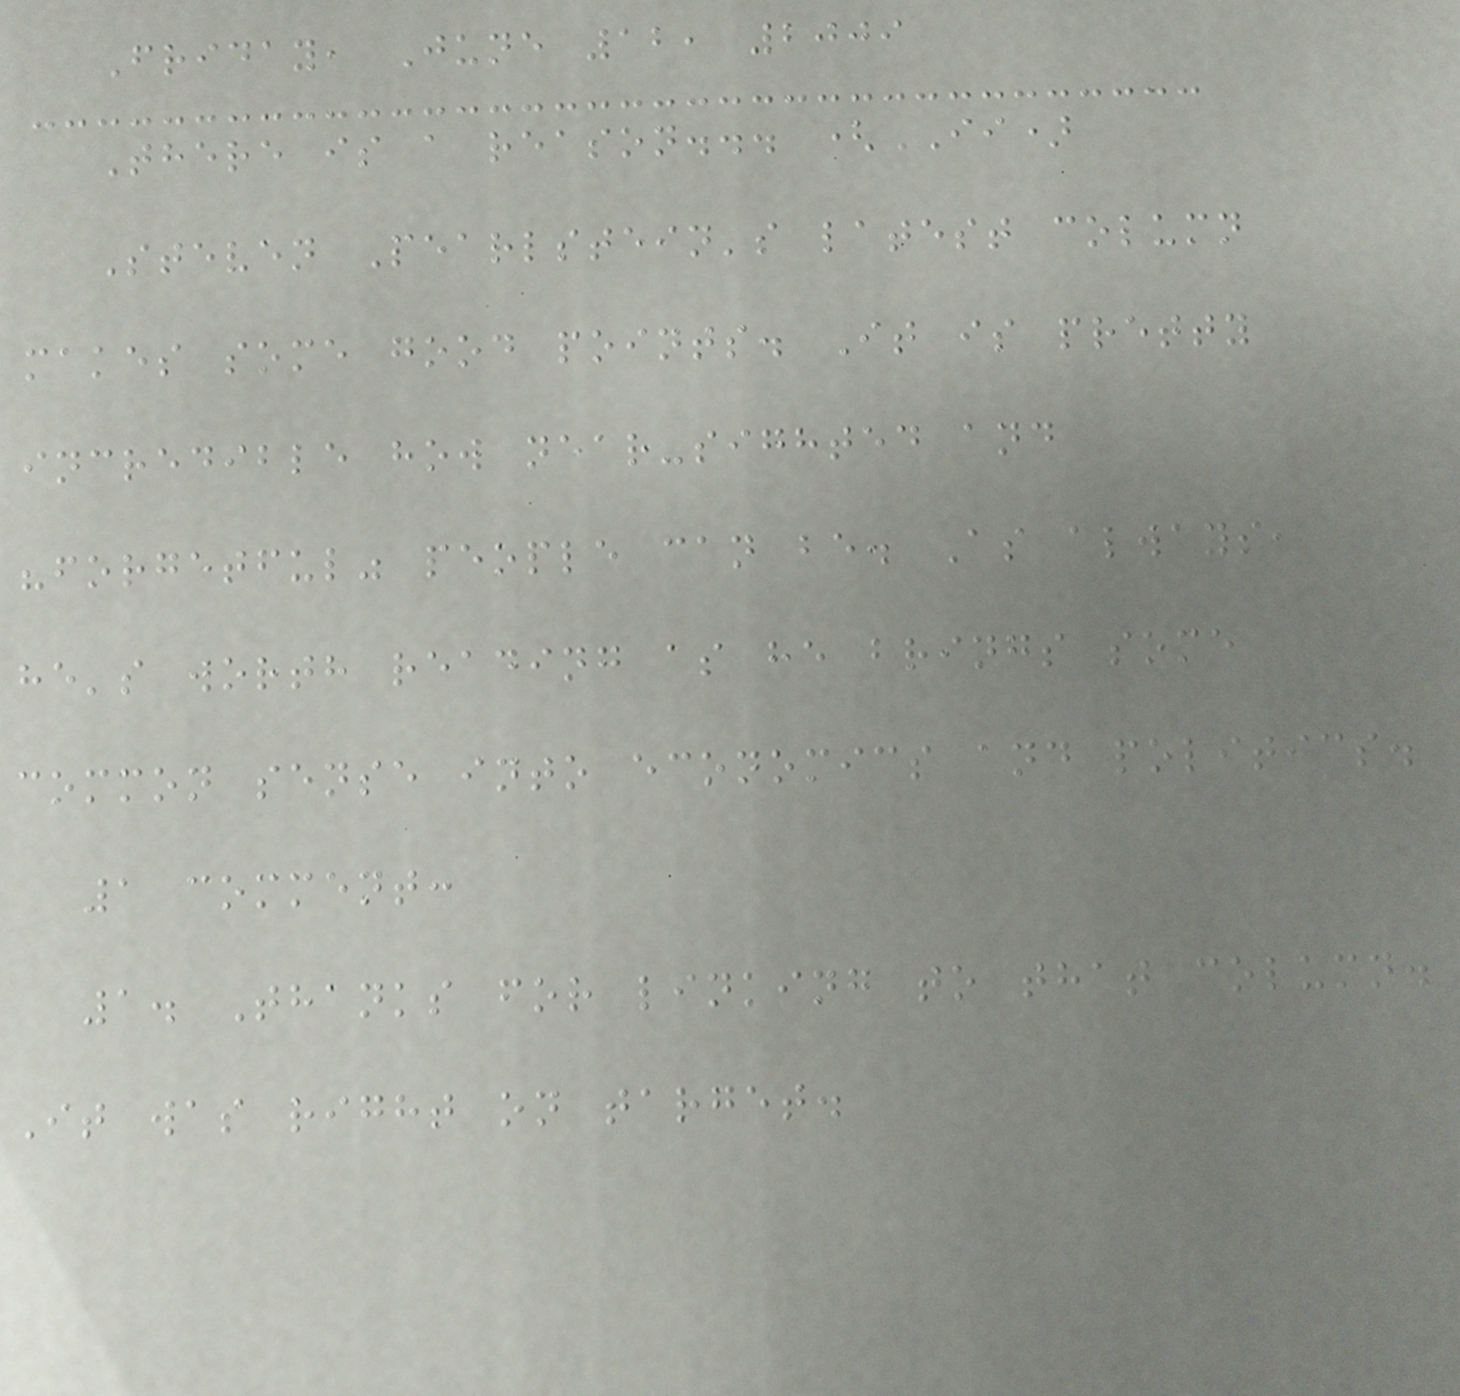Friday, June 12, 2009
There is a reason... (II)
Steven Pearlstein's latest column
makes some good points. It is pretty
incredible how near-sighted and
"forgetful" people can be. As always,
he's worth reading as he brings some
common sense into economics and politics.
1 comment:
1. Thanks for linking to that column.
It was right on target.
